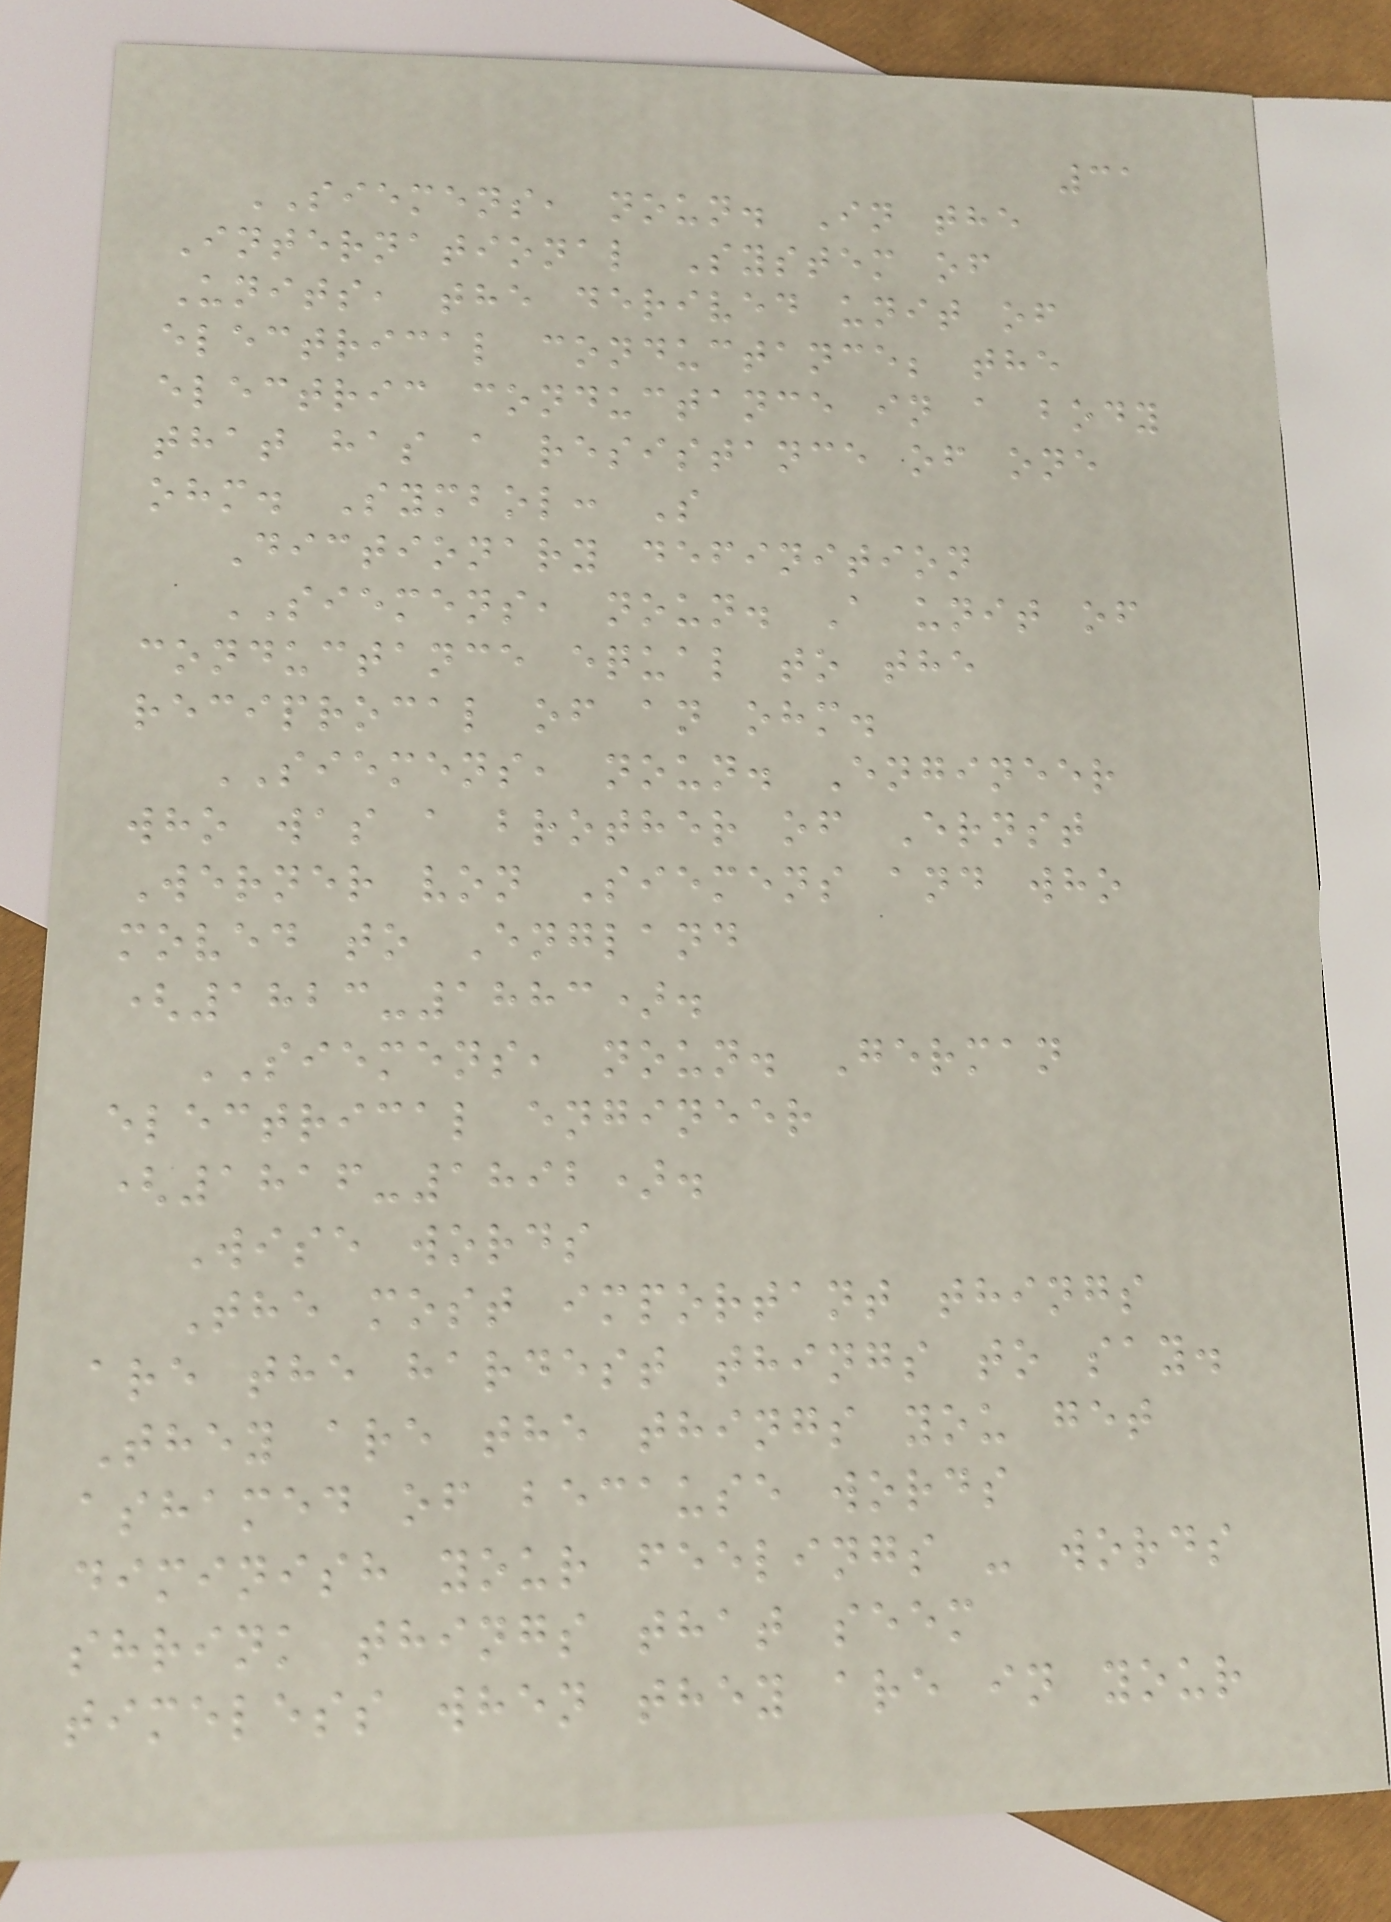31
SIEMENS, noun. In the
International System of
Units, the derived unit of
electrical conductance; the
electric conductance in a body
that has a resistance of one
ohm. Symbol: S
Dictionary definition
SIEMENS, noun. A unit of
conductance equal to the
reciprocal of an ohm.
SIEMENS, noun. Engineer
who was a brother of Ernst
Werner von Siemens and who
moved to England
(1823-1883).
SIEMENS, noun. German
electrical engineer
(1816-1892).
Wise words
The most important things
are the hardest things to say.
They are the things you get
ashamed of because words
diminish your feelings - words
shrink things that seem
timeless when they are in your
